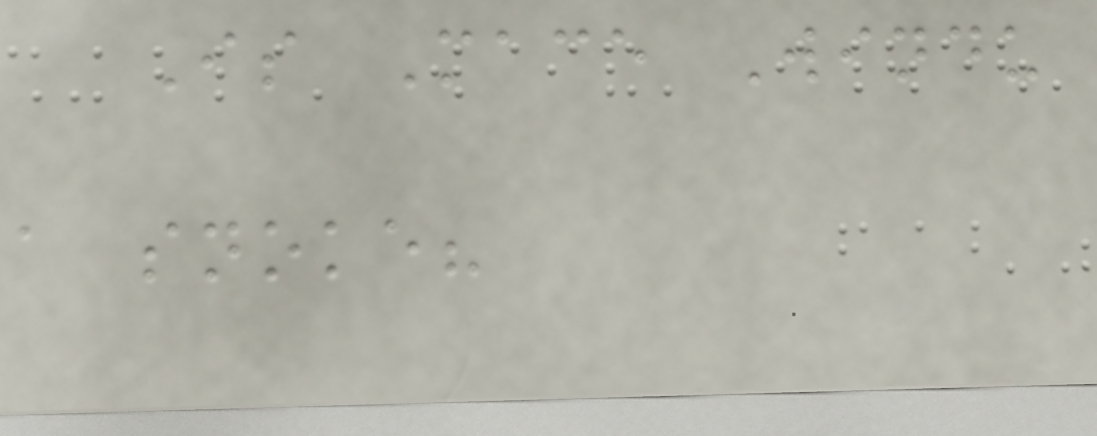Is Mace Windu
a snoke?
